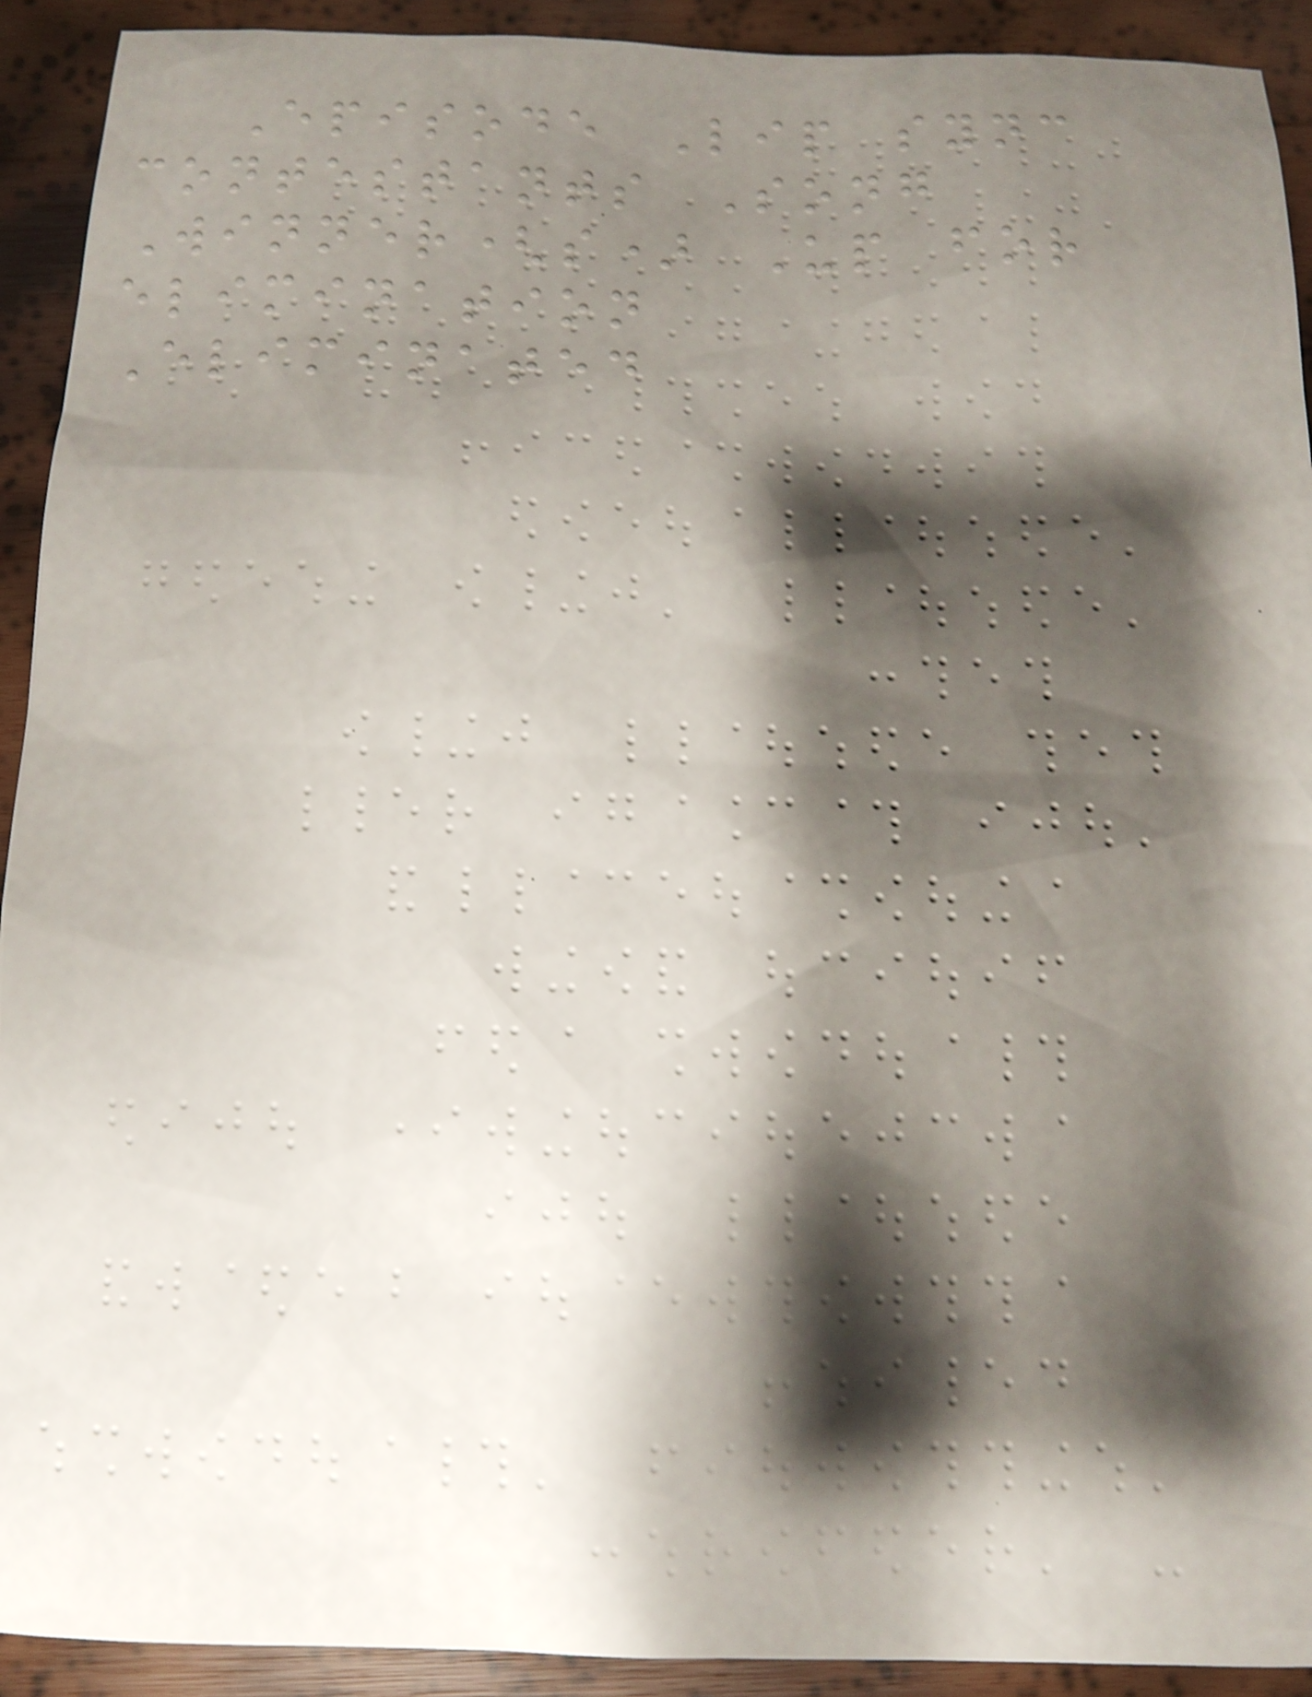Episode Lip sync
contestants Song
Winner(s) Up for
elimination
Eliminated
